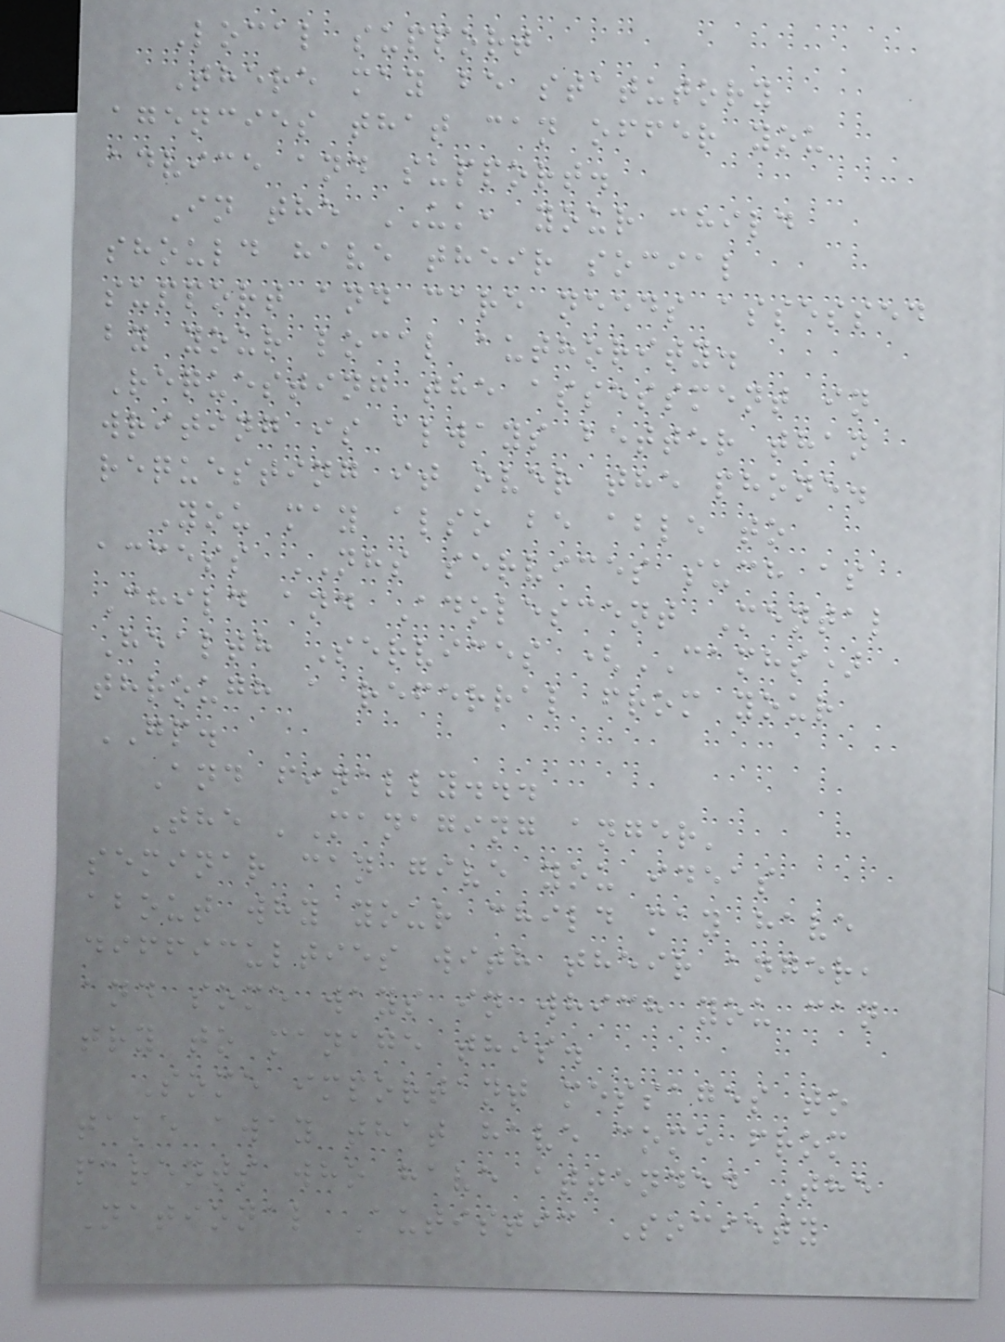Local support
There may be statutory
agencies that can offer you
advice and support.
In the UK, your child
should have their social
support and care needs assessed
by your local authority.
Requesting the assessment in
writing is always better than
requesting it over the phone.
You may also be able to
access NHS services such as
Child and Adolescent Mental
Health Services (CAMHS)
through a referral from your
GP.
And finally...
The 'Managing anger'
seminar can give you ideas
about why your child may have
difficulties with their anger,
and some ways in which you can
try to manage this.
Some important messages to
take away that have come from
parents who have attended The
National Autistic Society
